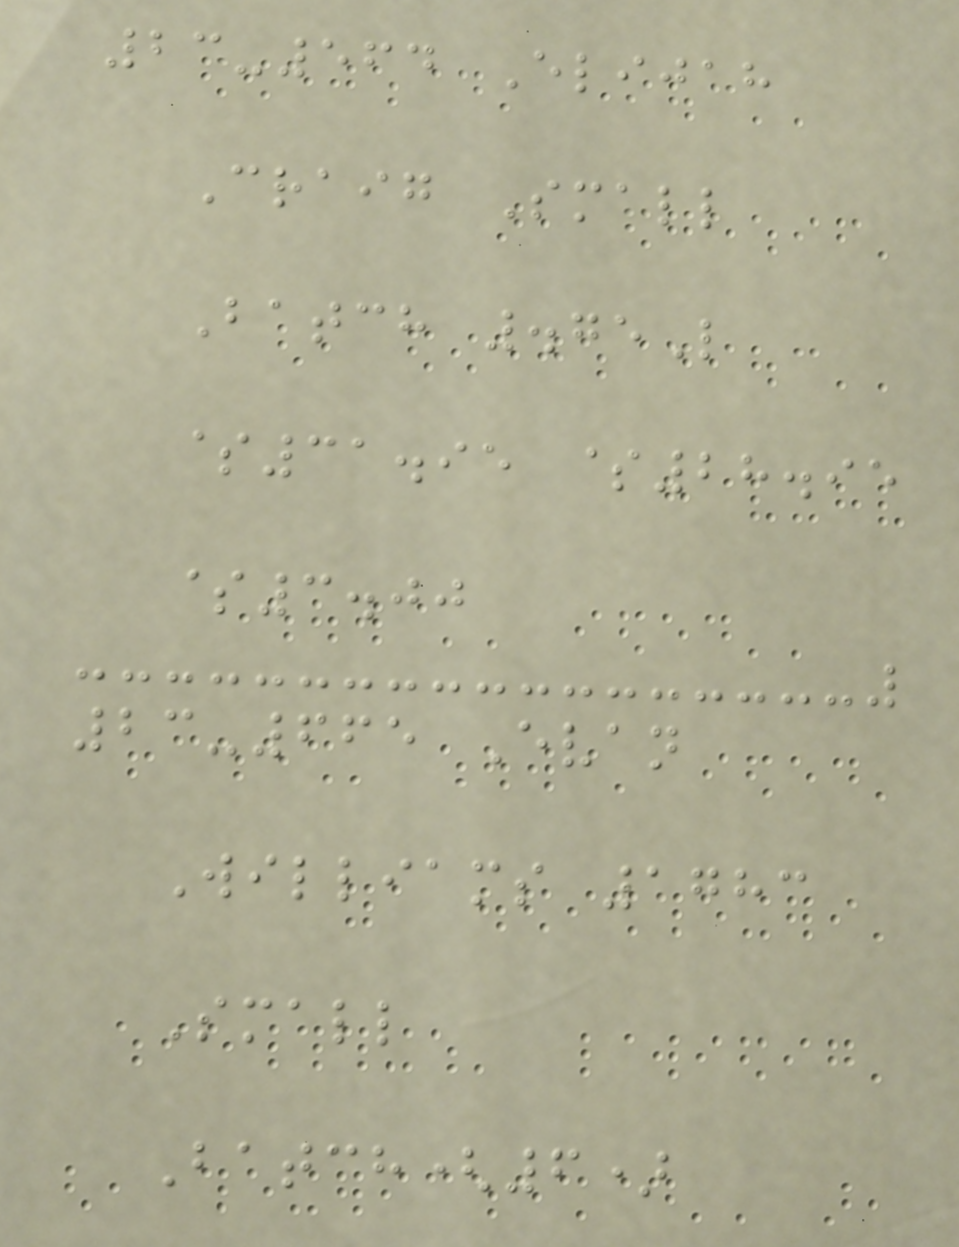23-564 Elijah
Craig Small
Batch .75L
$31.95 $28.95
$3.00
23-665 Evan
Williams 1783
Small
Batch(6)
